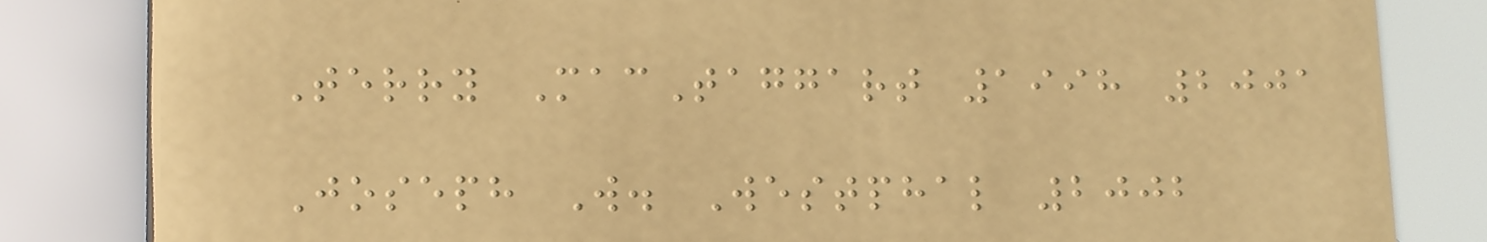Terry MacTaggart 1998 2001
Joseph W. Westphal 2002
